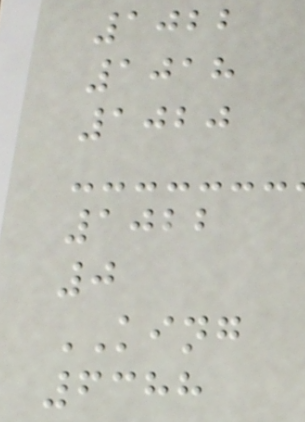1022
1018
1020
1022
0
KING
6388
